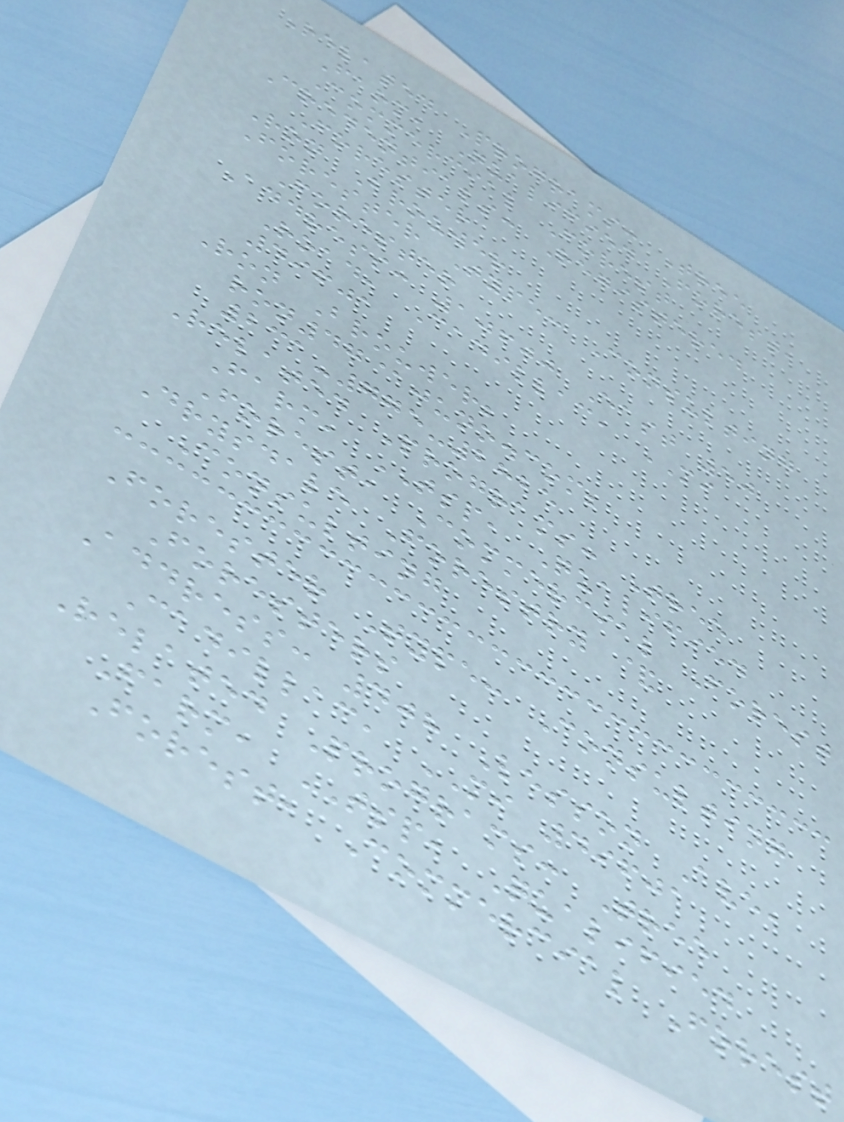Related Programs: Tree
Farm, Qualified Forest,
Commercial Forest
Credentials: Registered
Forester
Ron Brouwer
Forester Type: Consulting
Forester
Address: 10600 East 50
Road, Cadillac, MI
49601
Ron Brouwer;
ron47@juno.com;
231-775-2825
Related Programs: Tree
Farm, TSP, Qualified
Forest, Commercial Forest
Drysdale Forestry &
Consulting
Forester Type: Consulting
Foresters
Address: 408 Lesson Ave,
Cadillac, MI 49601
Related Programs: Tree
Farm, TSP, Qualified
Forest, Commercial Forest
